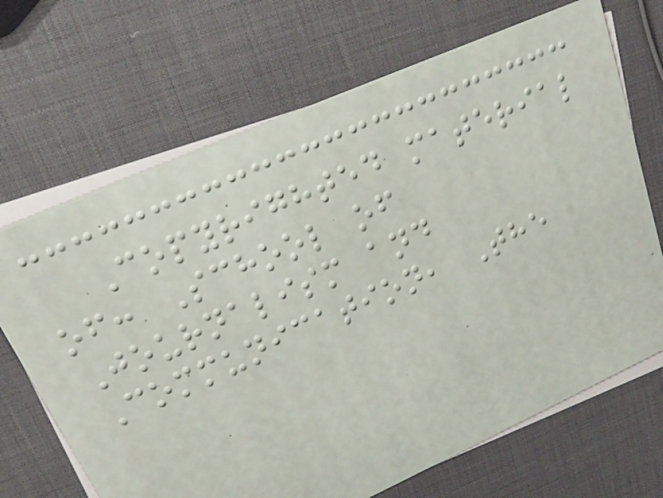Copyrighted material
of: School of
Journalism and
Communication, The
